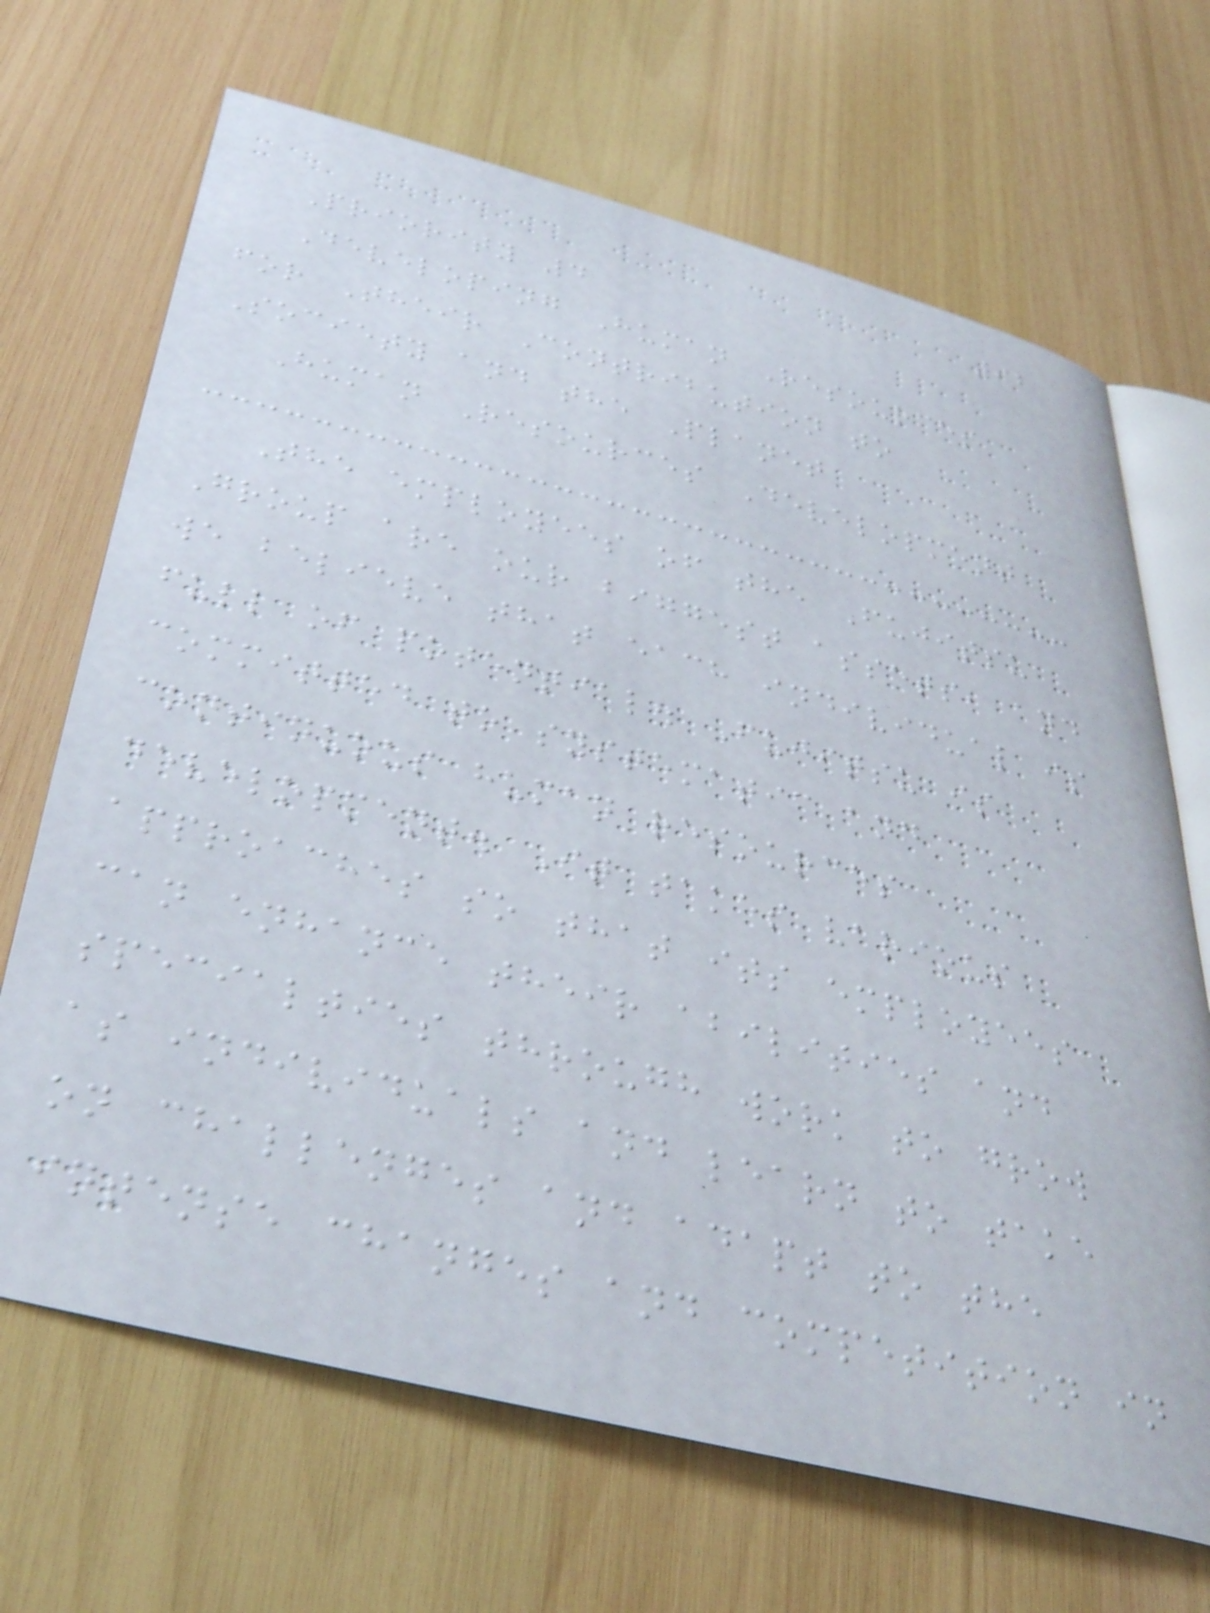92
Priority 4
Developing Human Resources
for Their Contribution to
Society and the Planet
Human Resources Development
The employees of the Fujitsu
Group are our biggest assets, and
we believe that each individual is
full of potential. Fujitsu is
committed to systematic and
continuous human resources
development. It takes various
approaches so that its employees
can enhance their abilities and
specialties through work to grow
as individuals and learn to take
on challenges and adapt to the
intense changes and competition in
